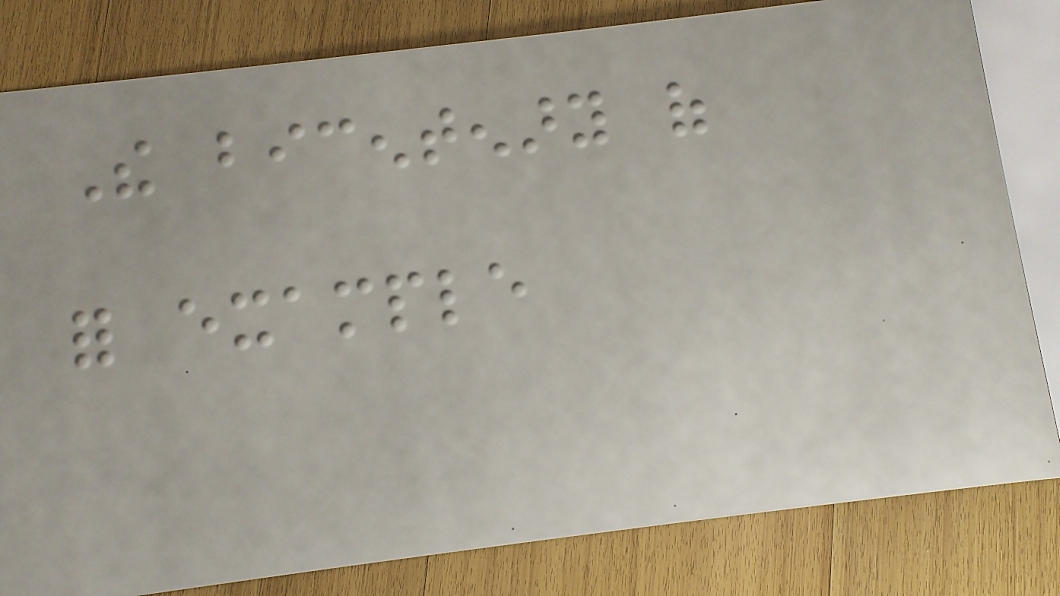The bicentenary of
for example
